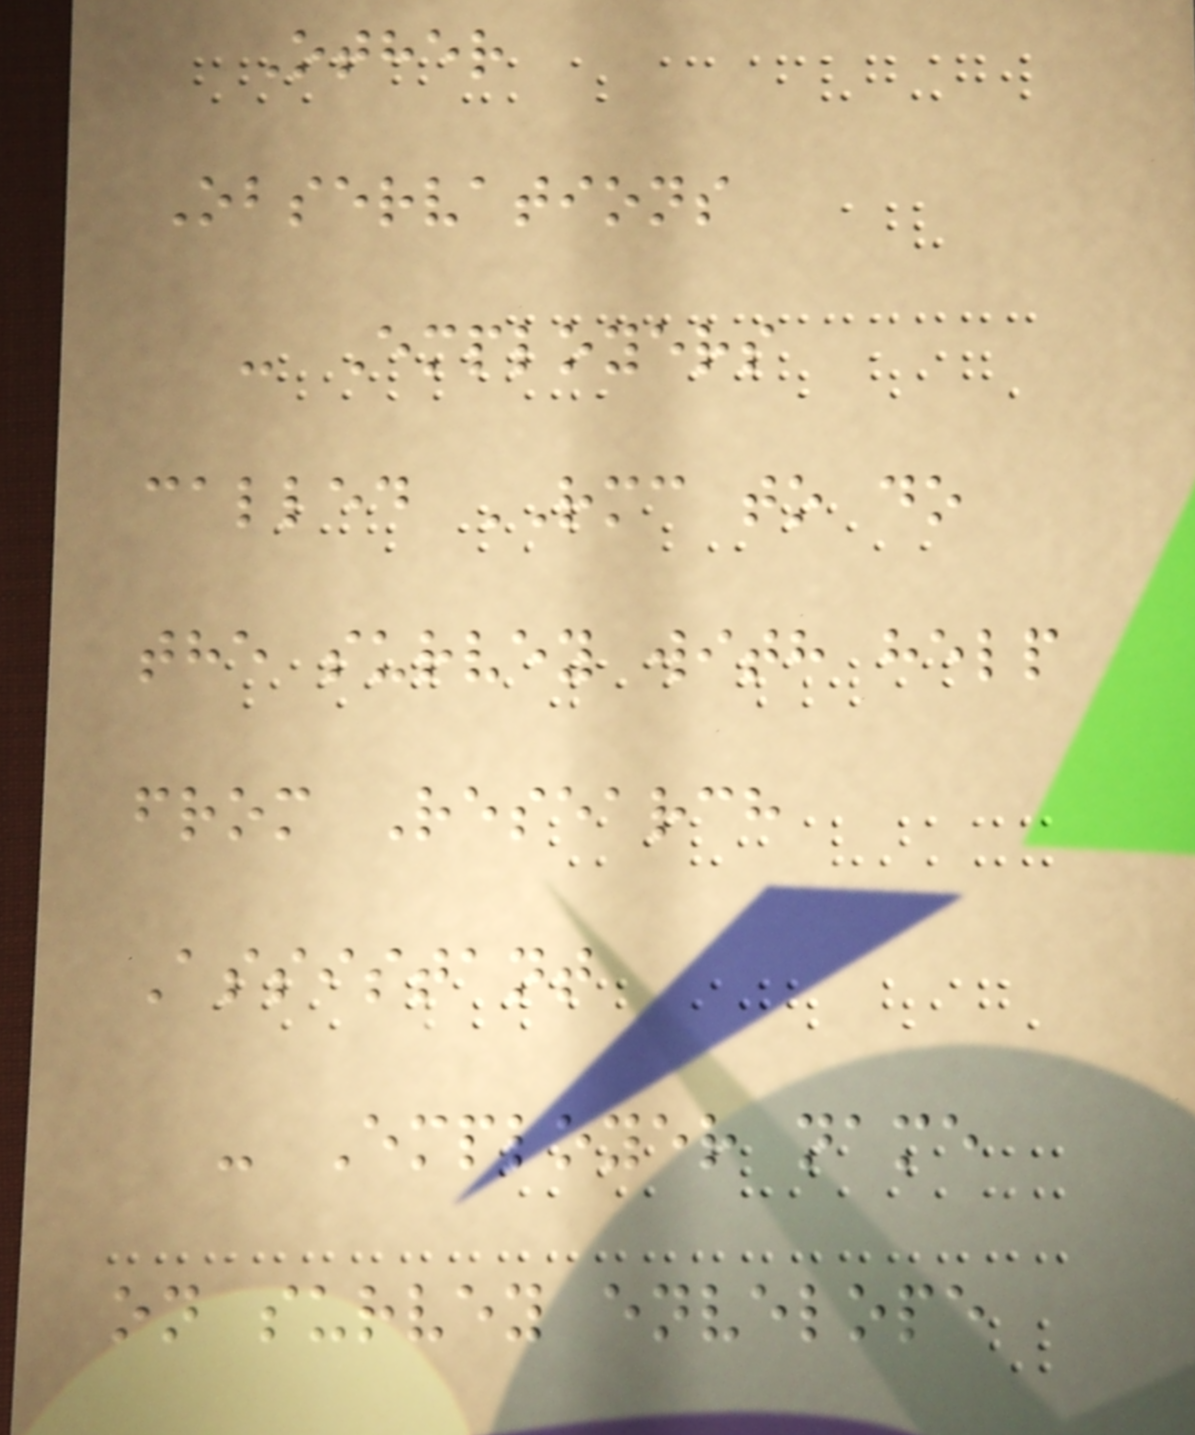Other
Observations
- Employers
called RMC to do
the survey with help
from Research
Assistant
- Employer name
on survey envelope
